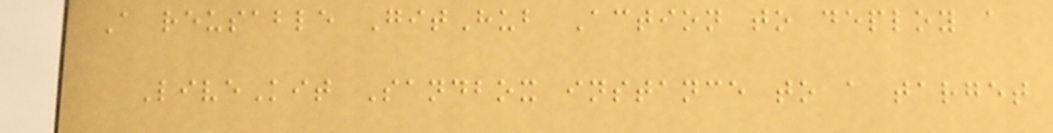A reusable GitHub Action to deploy a
LiveKit Sandbox instance to a target
